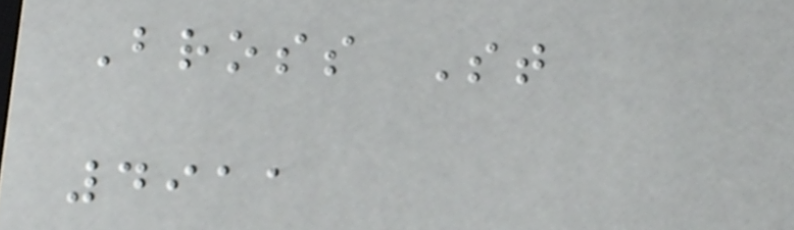Bross St
4911
